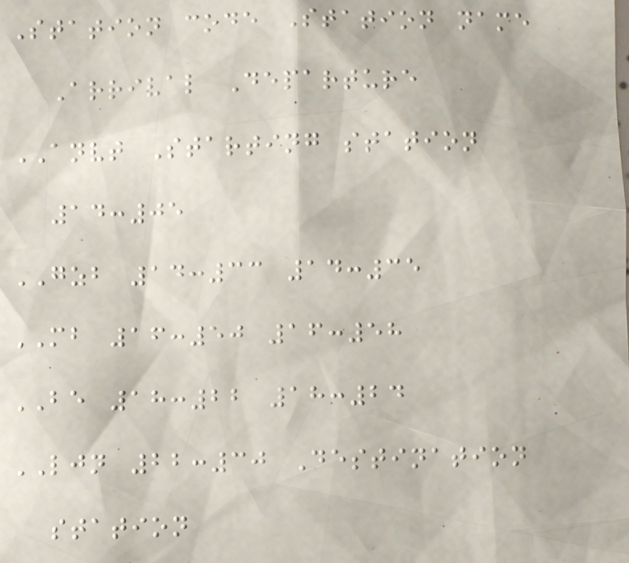Station code Station name
Arrival Departure
ANVT Starting station
14:05
GZB 14:33 14:35
MB 16:50 16:58
BE 18:22 18:24
LJN 22:30 Destination
station
